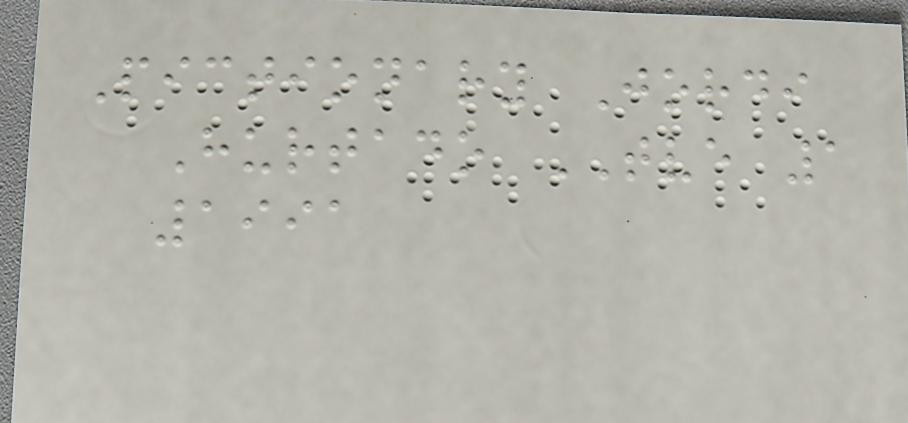Pictionary Jordi
Hurtado TVE 1
1991
